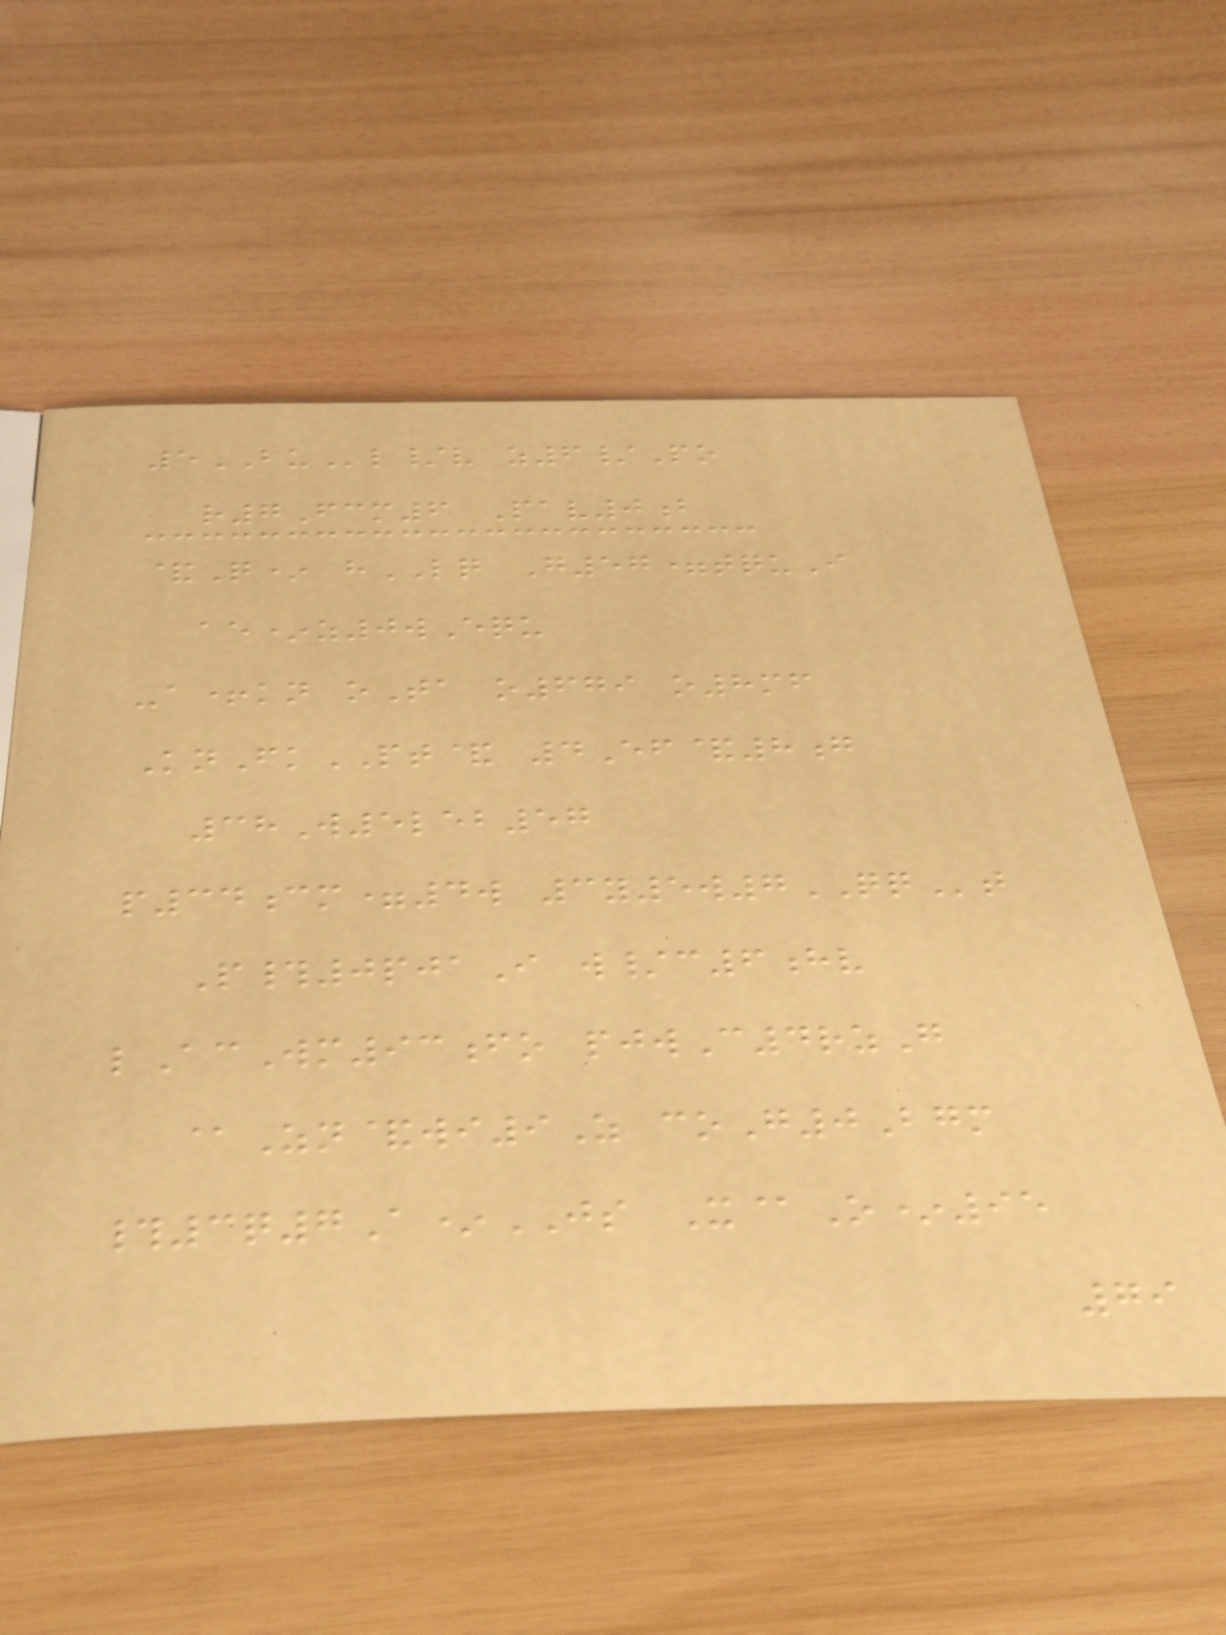5BUl/v z6/Po
r7Fcm6 Pav0b
&Q* hLQ G57=tquI
ae*z0wEqu
-a+kn oTa o679 o8mf
KnFkPT& 4Ef&8g
38W5leb57
p34cm=4w 3y5w7QQt
P#0pjaI w/c6hv
lAcWm93fo pjwC4rzG
@Zn&wi9Z coG0Bgm
#3q7A*JS X@O*95
79
